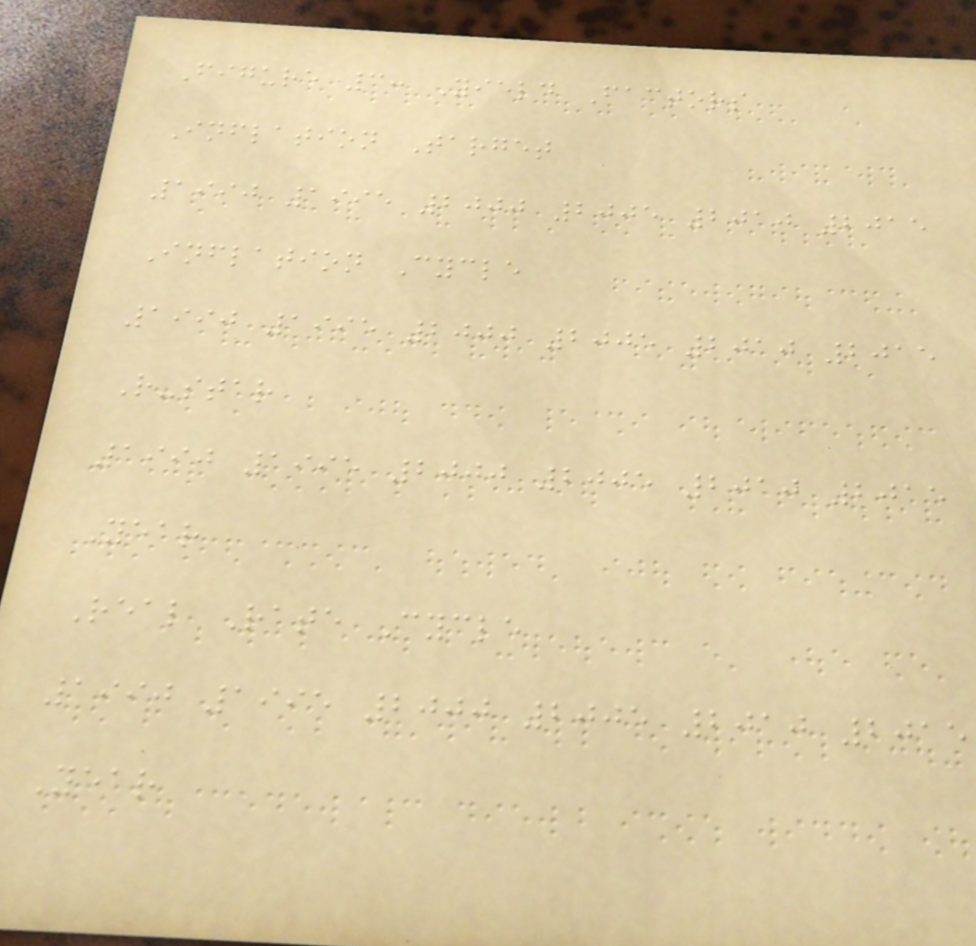Figure 3: Yield Factors
Inflation Target
1990 1995 2000 2005 2010 2015
Inflation Cycle
1990 1995 2000 2005 2010 2015
R-star
1990 1995 2000 2005 2010 2015
Year
Real Rate Cycle
1990 1995 2000 2005 2010 2015
Year
